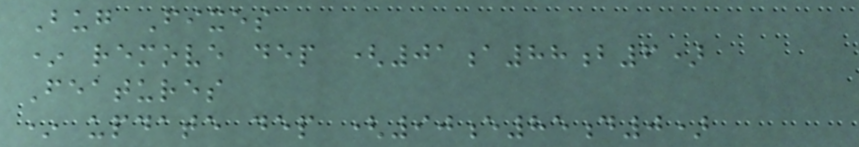Bug Fixes
* remove dep (01a88b6)
Features
* update dep (90e85d0)
